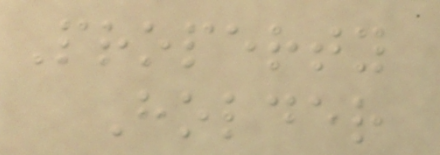Property
Holder
